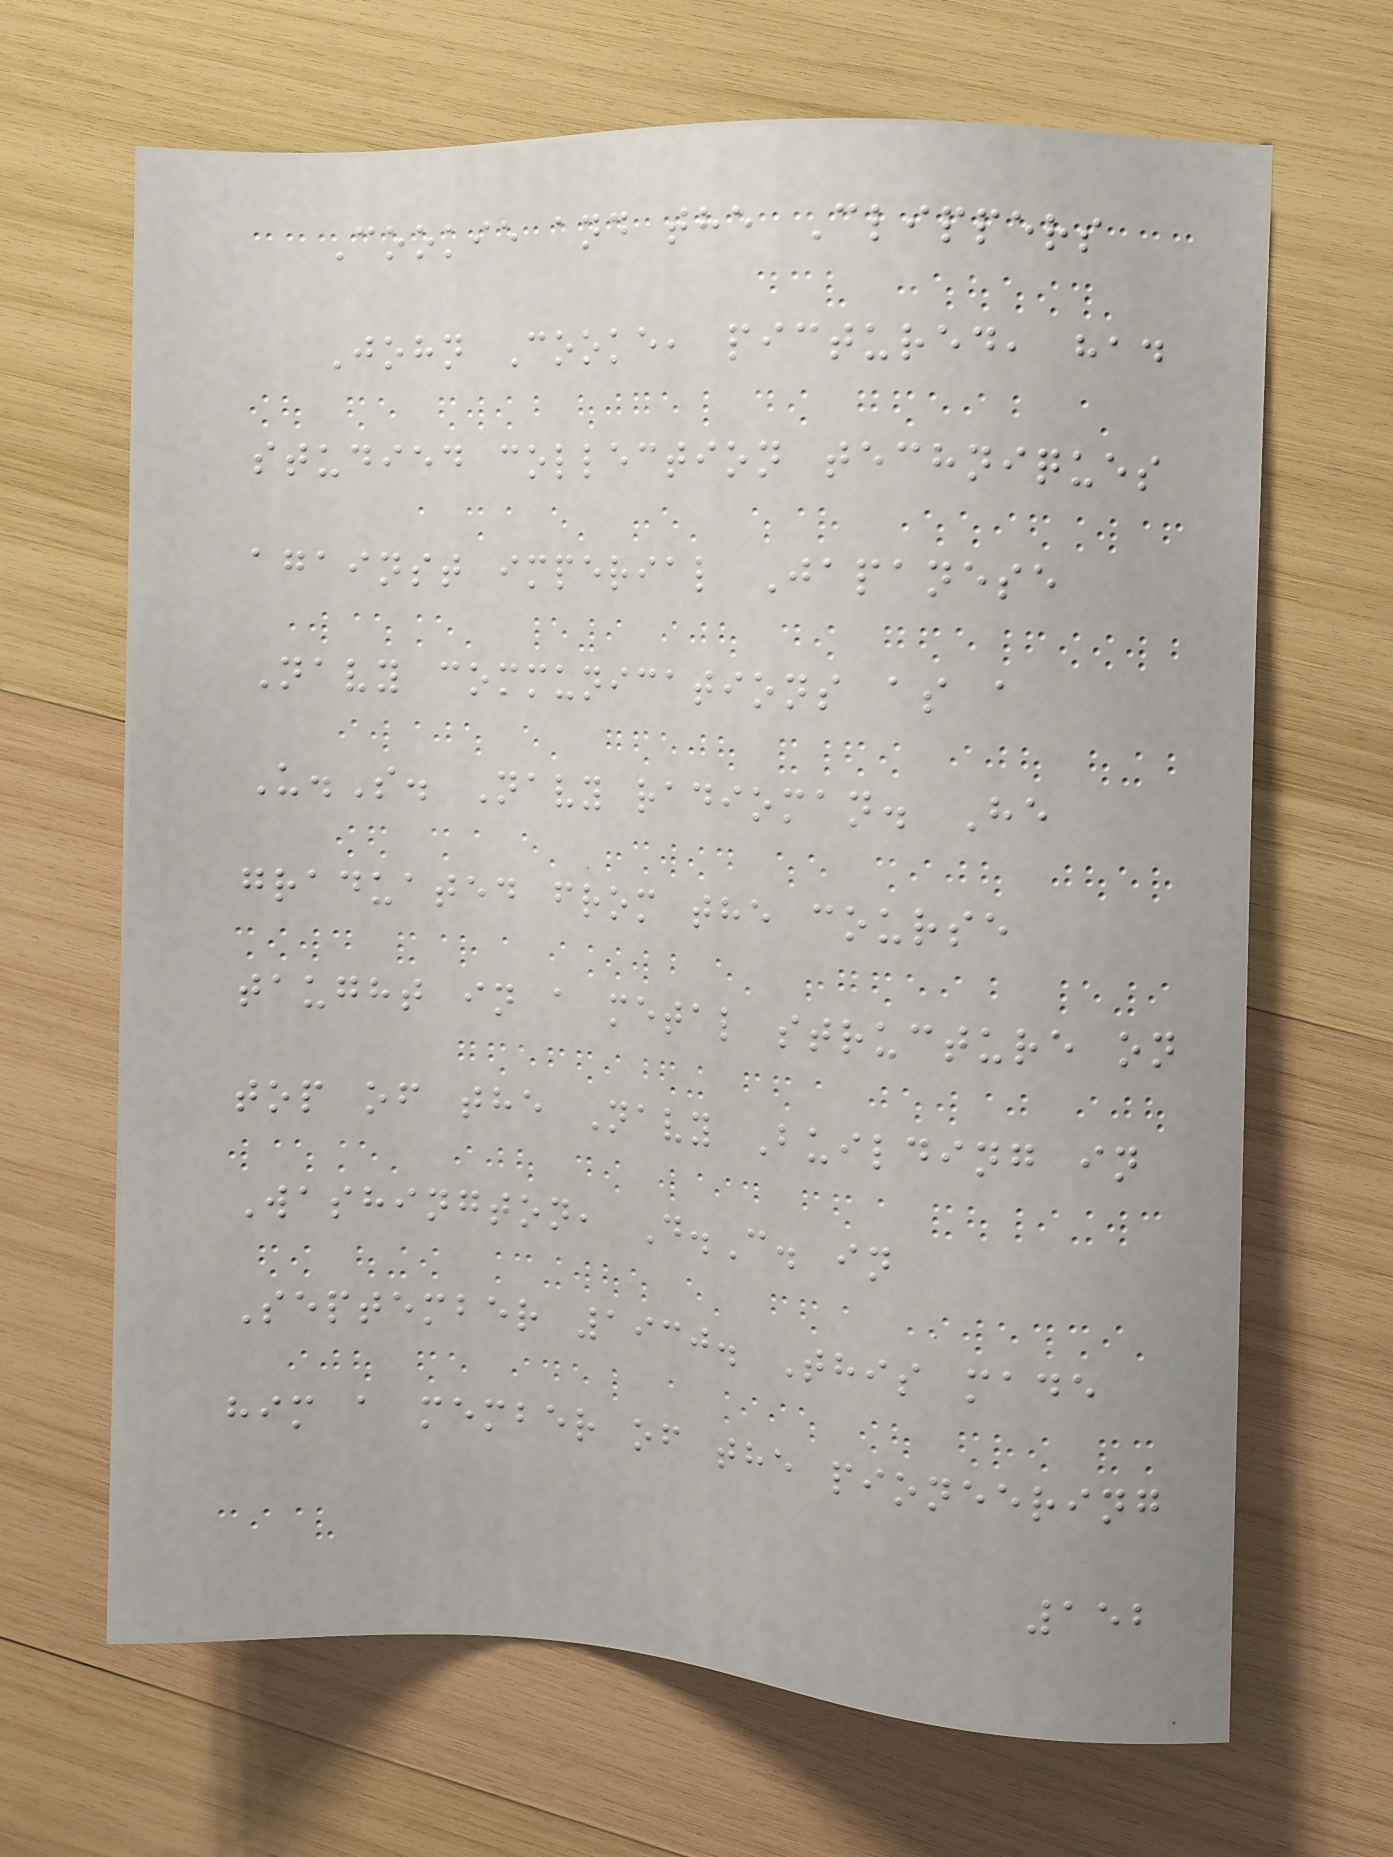Cookie and the Clippers
John Cooke, pictured, had
studied collection techniques
against imperial Japanese
Navy communications as a
U.S. Navy radioman. He
graduated from the course
taught in a metal structure on
top of the Navy Building in
Washington, D.C. in
September 1930. This made
him a member of the pioneering
152
